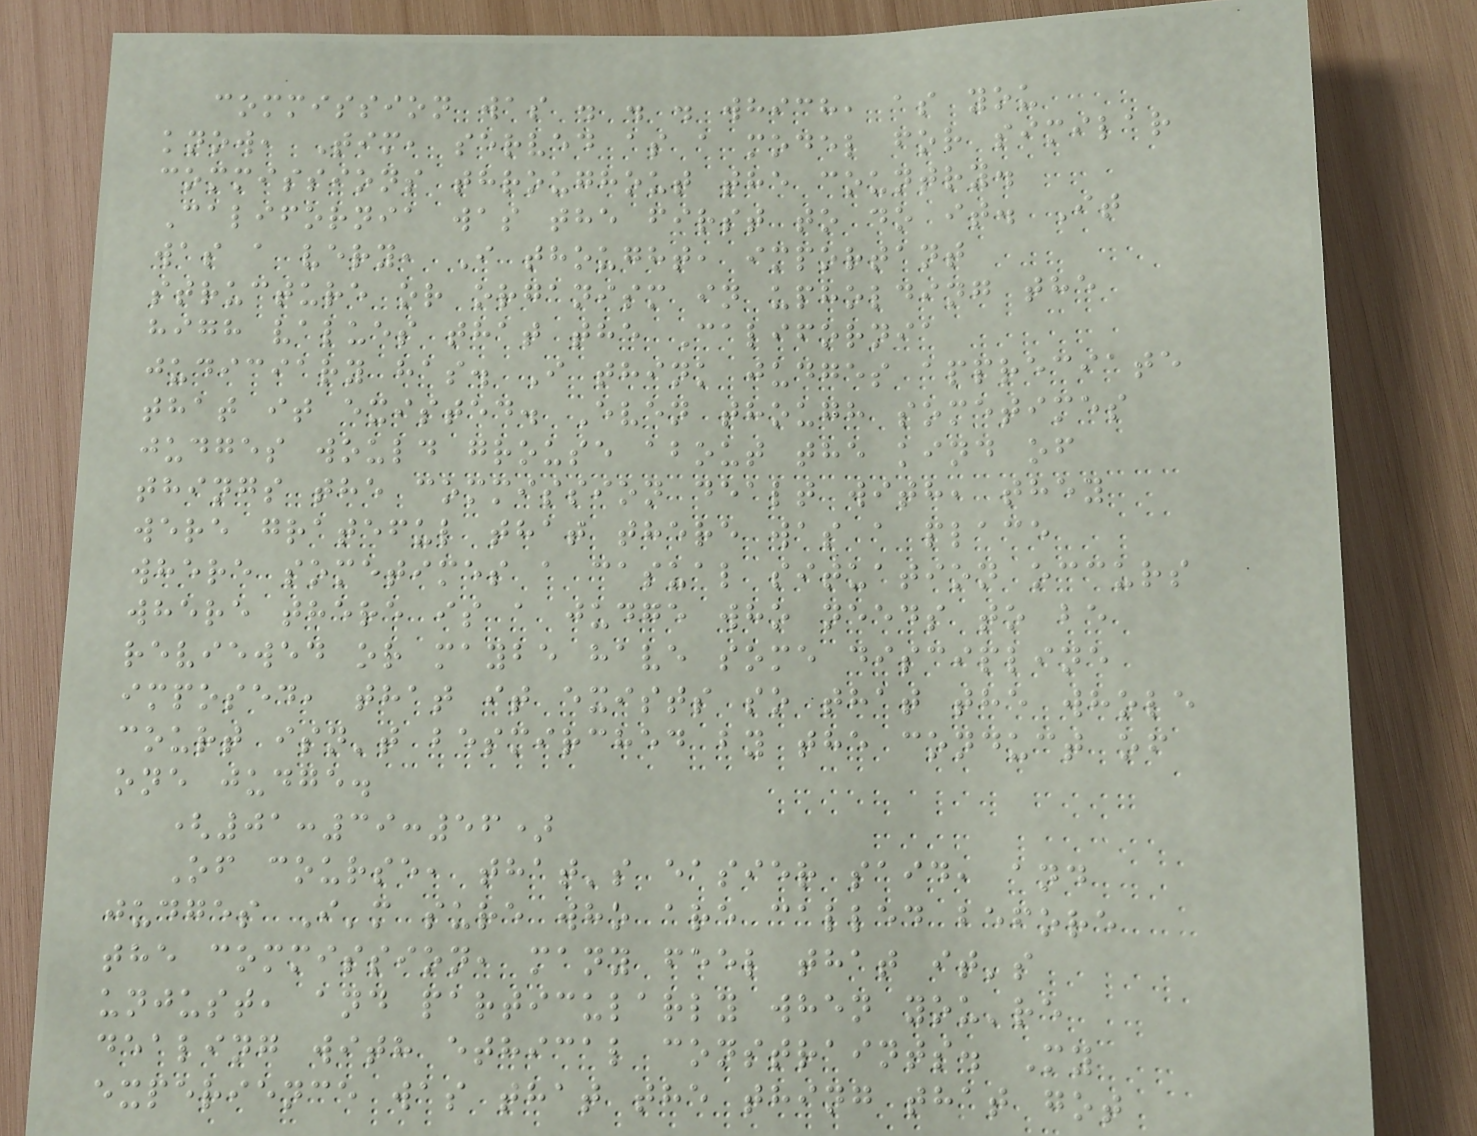commission was . . . which, as you
know, Tim, served as a model for similar
commissions throughout the country.
California was the first to do it. It
was a very, I thought, important
structure or organism in upholding the
high values that the California
judiciary has. I think judges appreciate
that it existed. Even though sometimes
judges would grouse about the kind of
things the commission dealt with, they
were grateful that there was a place
where sometimes a casual situation occurs
where there is a judge who needs to be
reviewed or maybe have some discipline
imposed, that it exists so that the whole
court isn't besmirched by the conduct of
one judge.
(01:39:56)
Of course, that's easier said, and
judges I'm sure who are called before
the commission, many feel that it's
unjust, and particularly when you're
dealing with ethical constraints. My
experience was that the thing that got
